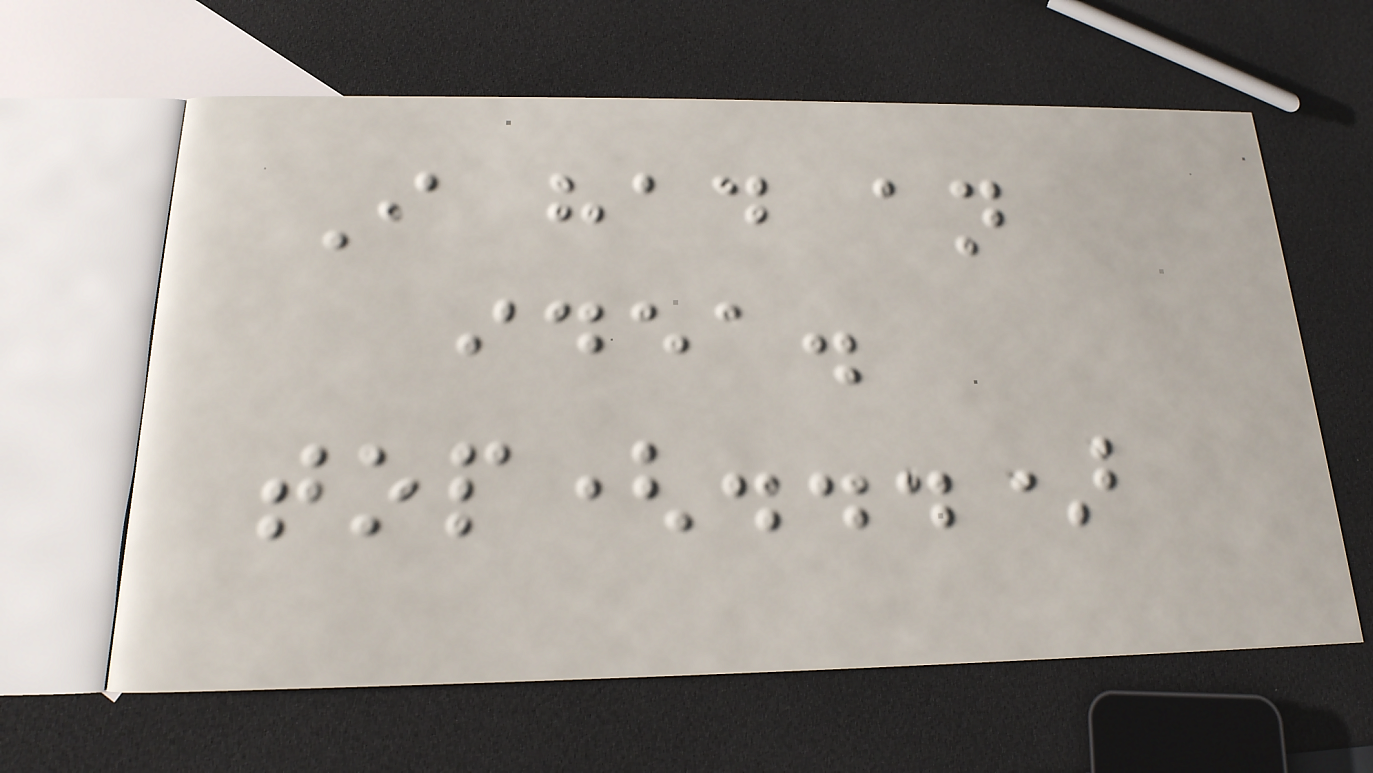I had an
idea.
top(...)
